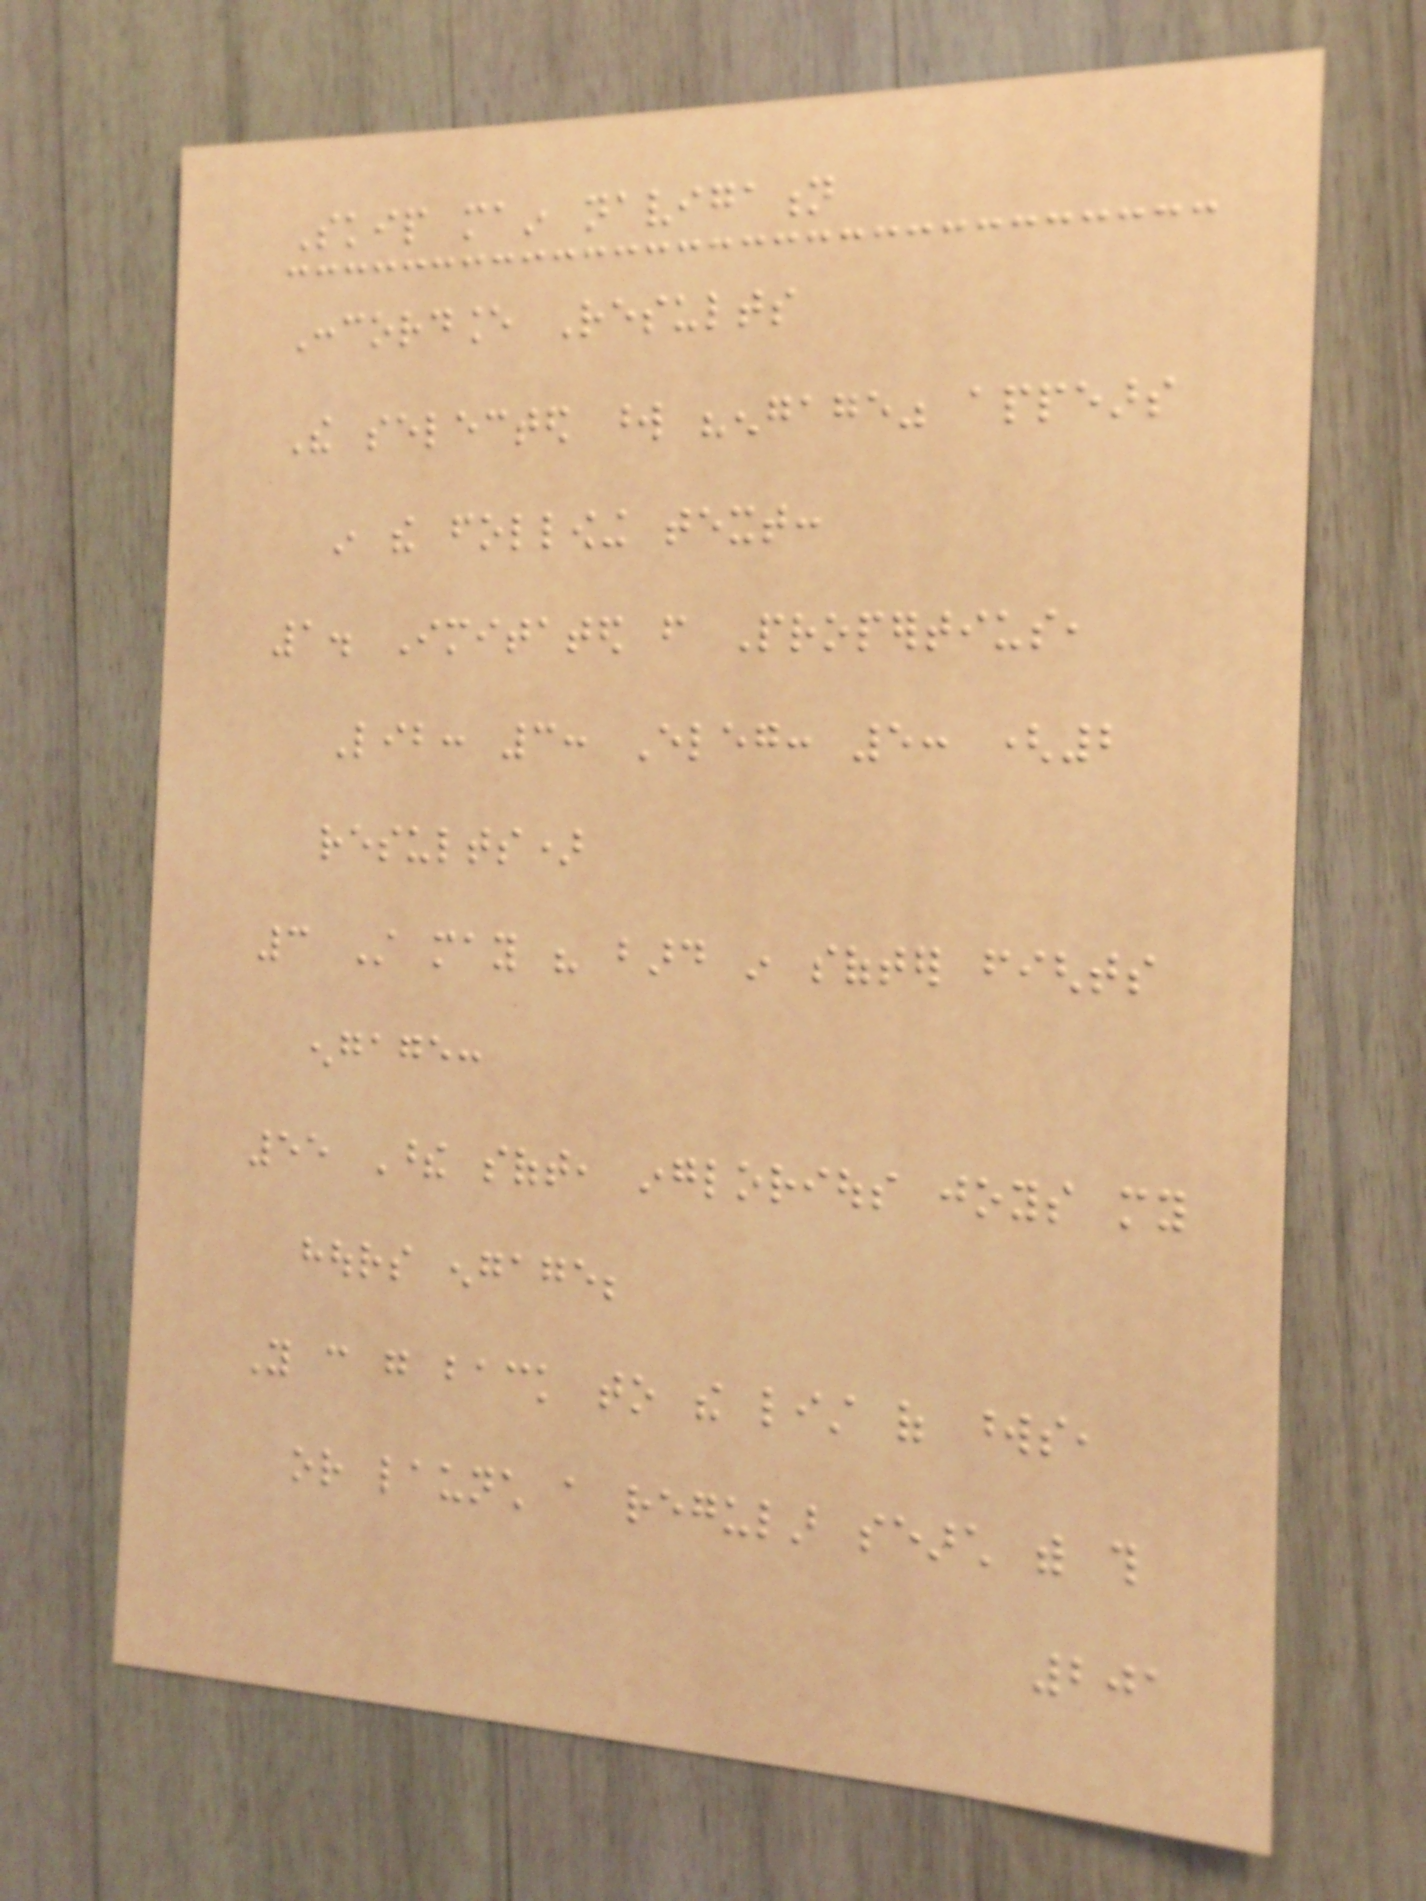Skip main navigation
Concordance Results
The selected word "engage" appears
in the following text:
1. Imitated from Propertius,
Lib: 3: Eleg: 5: (2
results)
3 Still may his bard in softer fights
engage:
55 These soft, inglorious joys my
hours engage;
You can go back to the list of words,
or launch a regular search with this
201
